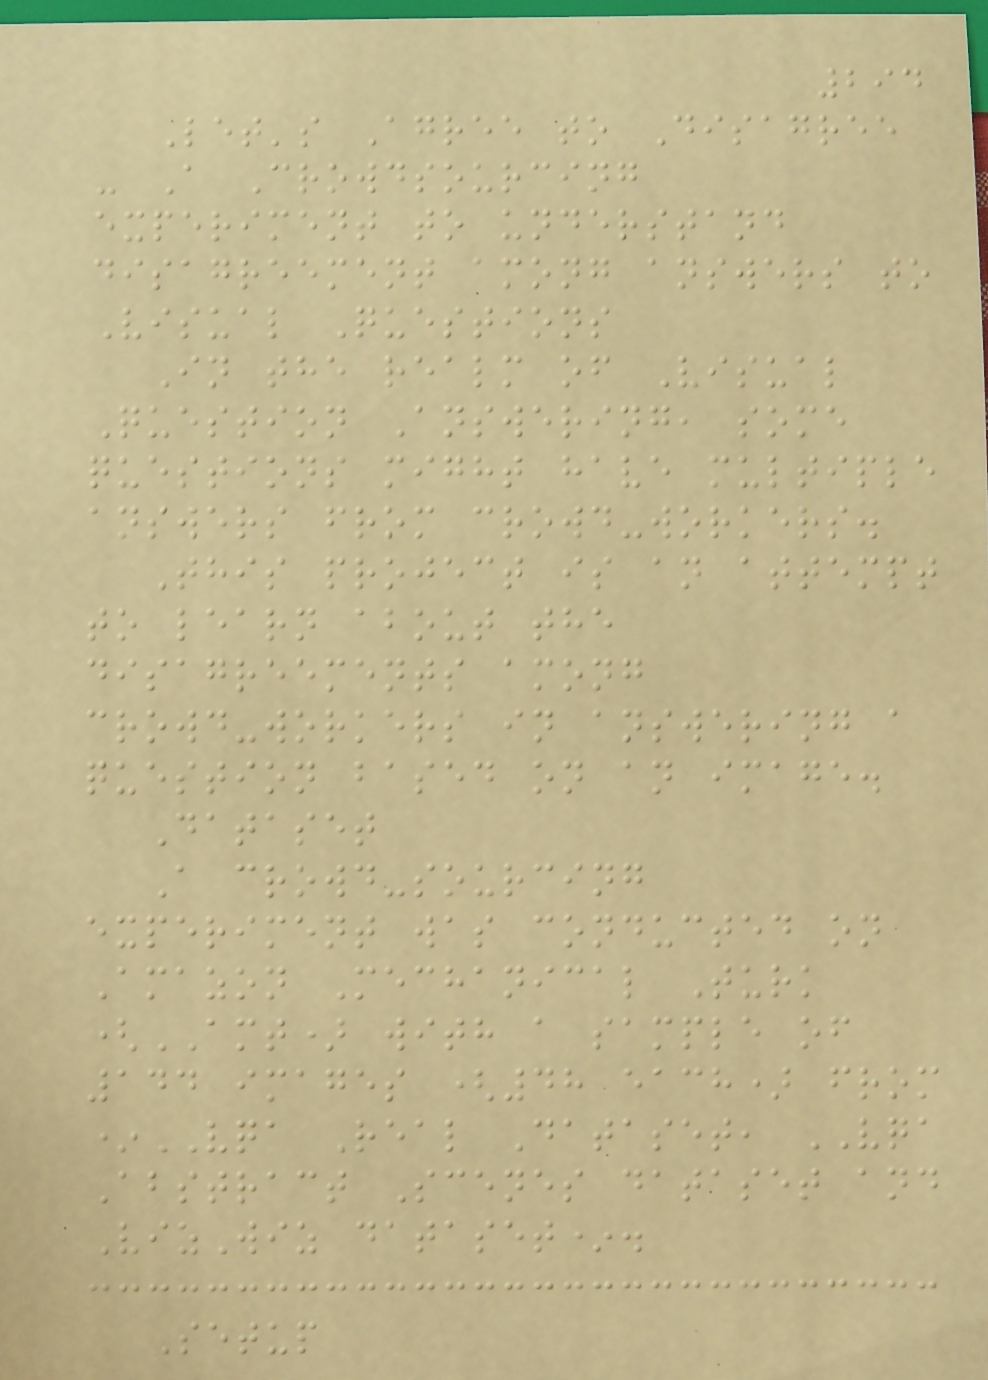294
Let's Agree to Disagree
- A Crowdsourcing
experiment to understand
disagreement among answers to
Visual Questions
In the realm of Visual
Question Answering, some
questions might have multiple
answers from crowd-workers.
This project is an attempt
to learn about the
disagreements among
crowd-workers in answering a
question based on an image.
Dataset
A crowd-sourcing
experiment was conducted on
Amazon Mechanical Turk
(AMT) with a sample of
144 images (48 each) from
*VQA Real Dataset, VQA
Abstract Scenes dataset and
VizWiz dataset*.
Setup
